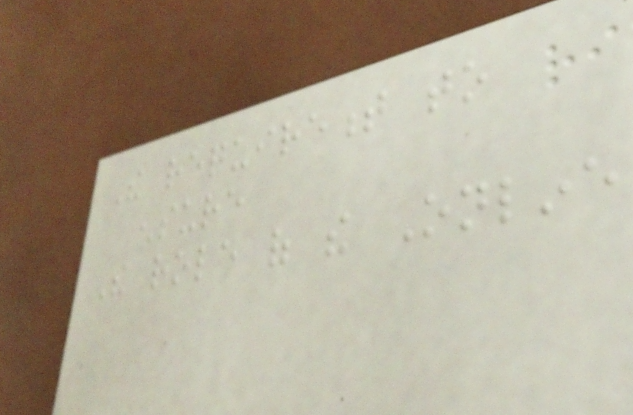The requirement to
ensure
The role of the Online
